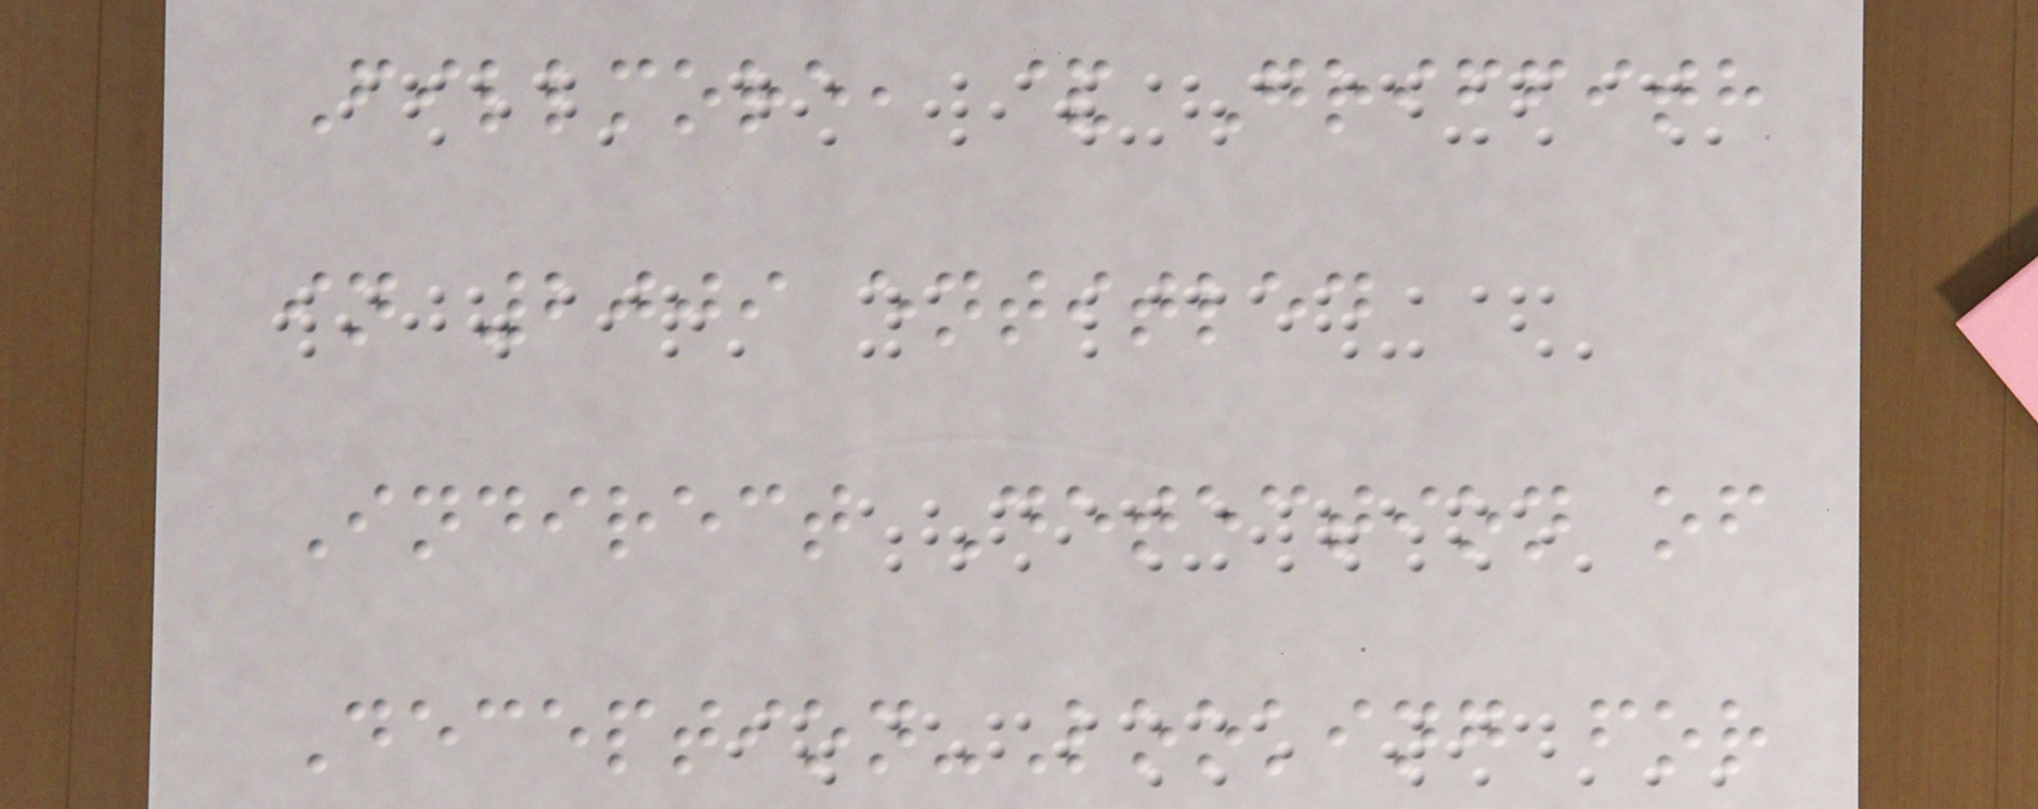Fillmore, & Griffith
in 2009 entitled
Indirect Detection of
Deception-Looking for
